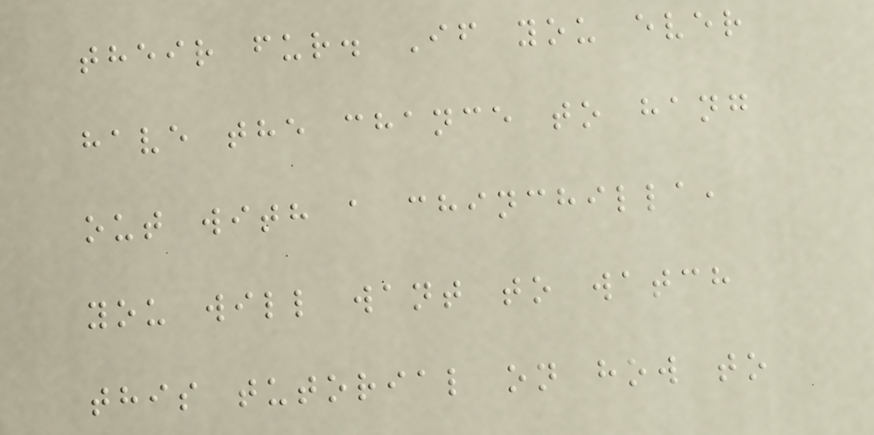their fur. If you ever
have the chance to hang
out with a chinchilla,
you will want to watch
this tutorial on how to
